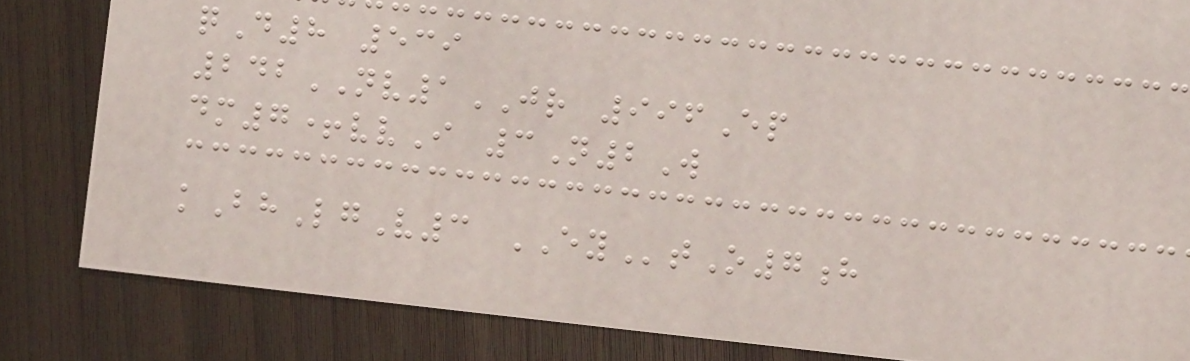qD8 539
242NV1JR 996Ep
dm7+vvI 3N2W
kBhLgV3 EYtO7h
